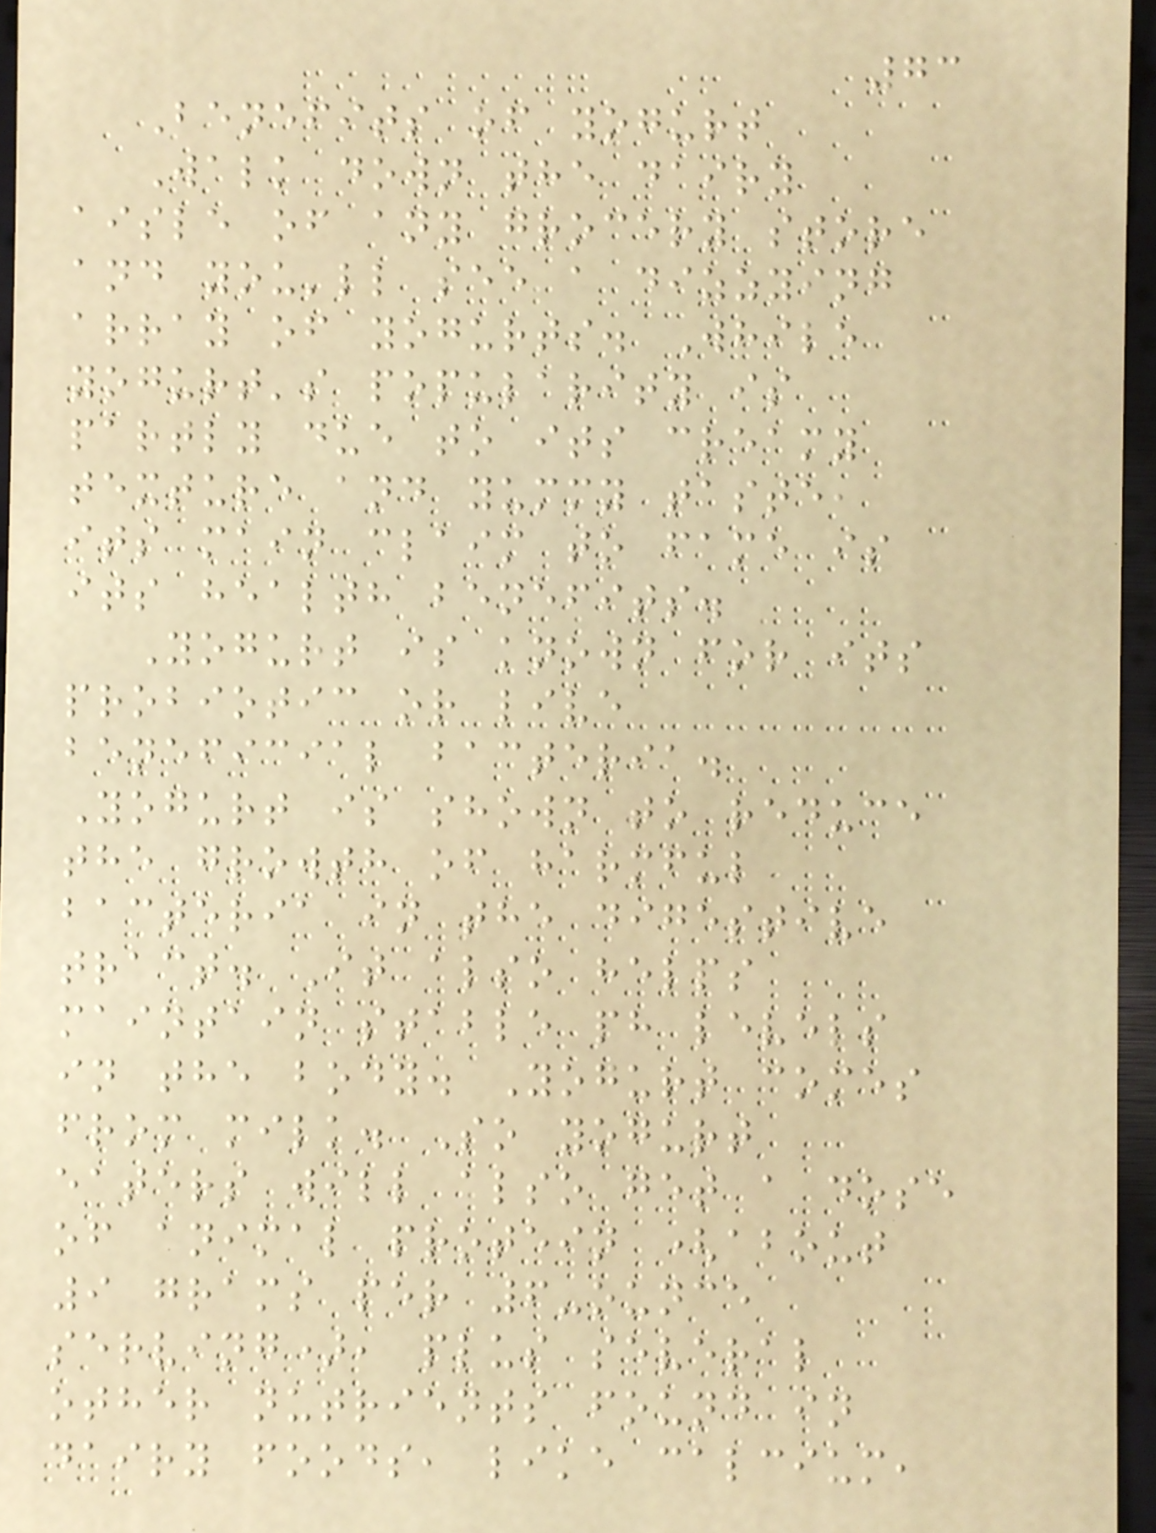73
Benefits of yogurt
Walk down the dairy
aisle of any grocery store
and you'll see a dizzying
array of yogurts. While
yogurt's popularity is
partly due to its creamy
texture and yummy taste,
its main claim to fame is
its health benefits.
Yogurt is known for its
probiotic or live
beneficial bacteria.
Yogurt is shown to reduce
the growth of harmful
bacteria in the digestive
tract. It also helps
maintain stable ph levels
in the body. Yogurt comes
from milk. So yogurt
eaters will also get a dose
of animal protein (about
9 grams per 6-ounce
serving), plus several
other nutrients found in
dairy foods, like calcium,
